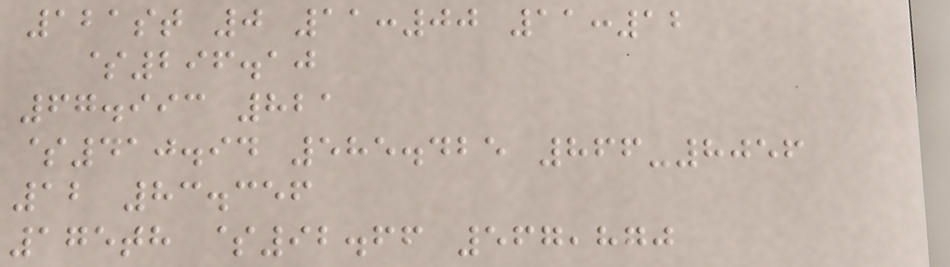121st 0 11:00 11:12
$296.10
67.993 821
$410.94 585.425 866-8056
12 83.356
175th $92.66 567,870
